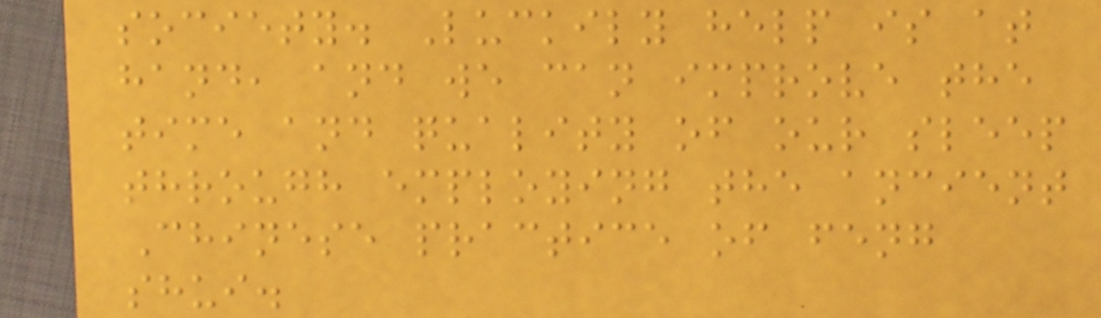society. Luckily help is at
hand, and we can improve the
time and quality of our sleep
through employing the ancient
Chinese practice of feng
shui.
